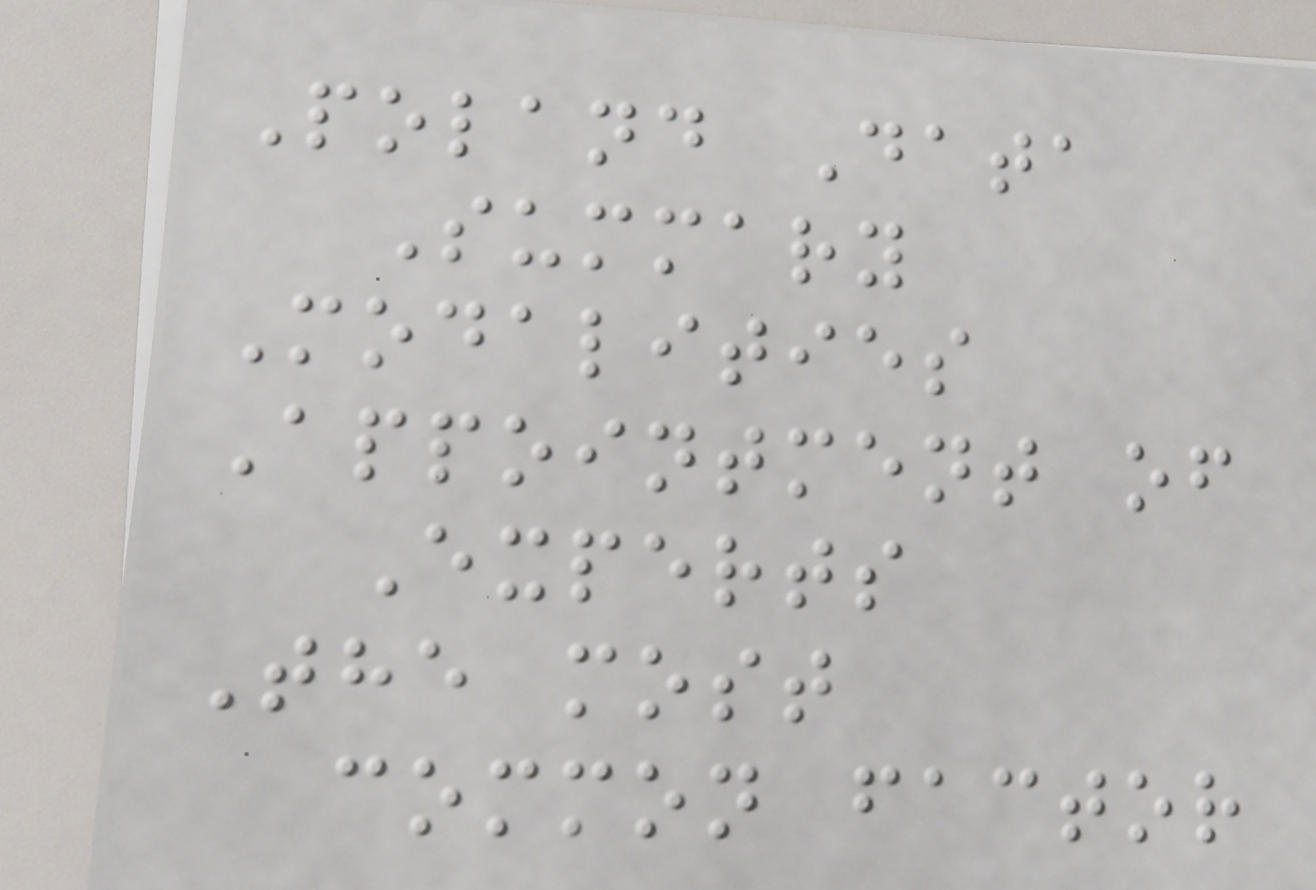Poland Data
Summary
Modalities
Appointment of
Experts
The most
common factor
